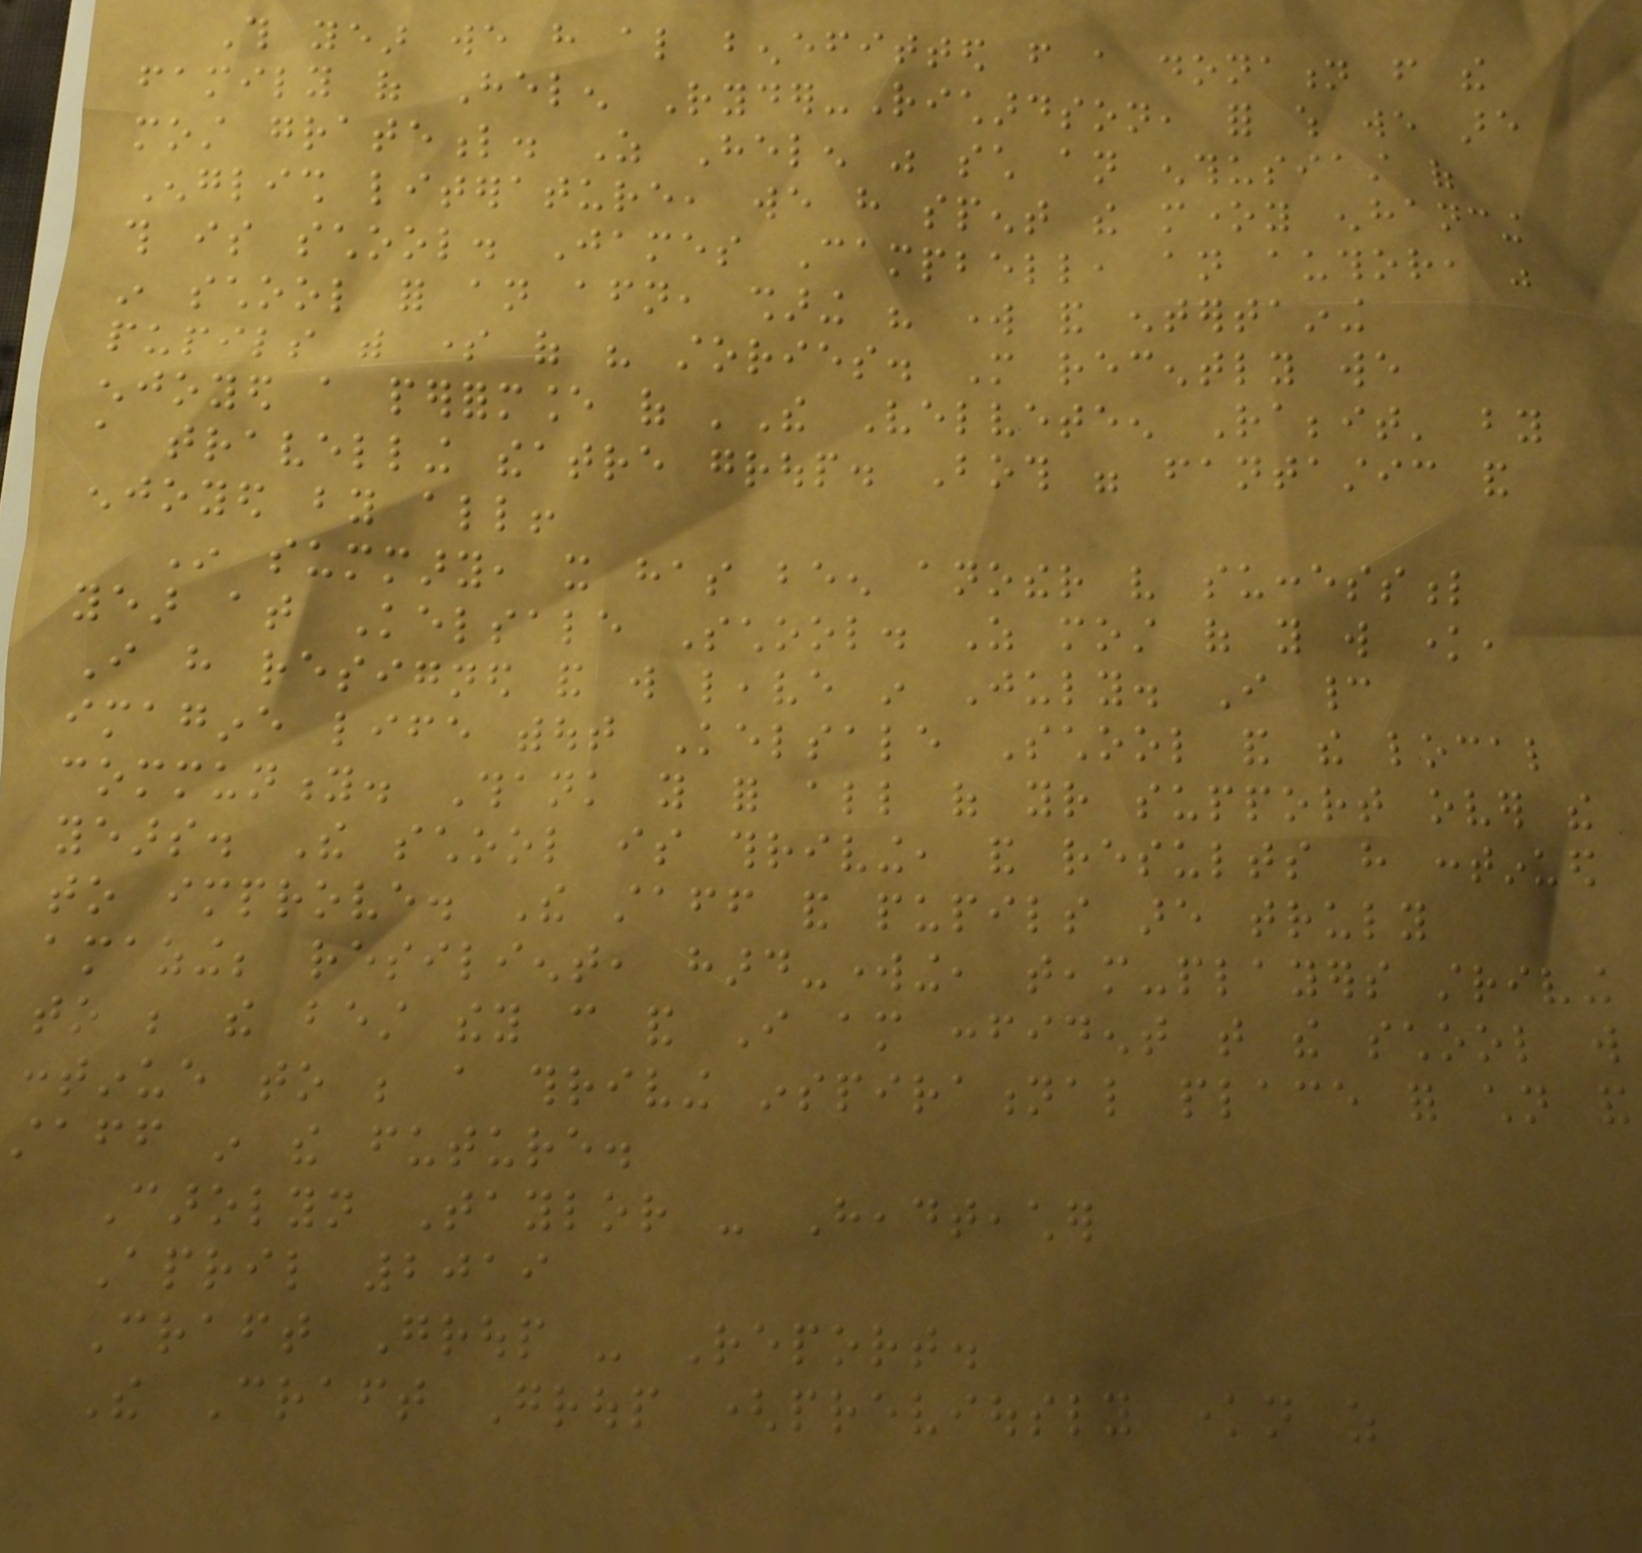This year we have also benefitted from a donation from the
family of Helen Ryder-Richardson, for which we are
most grateful. As Helen was such an enthusiast of
English literature, we have spent the money enhancing
this is school. James Campbell, an author, was
in school for an afternoon, sharing his work and entertaining
pupils with some of his stories. More recently we
enjoyed a performance of 'The Velveteen Rabbit' by
a travelling theatre group. Both were fantastic and
enjoyed by all!
In summary, it has been another very successful
year at Kelsale School. As most of you will know,
I have resigned and will leave in July. I cannot
imagine life without Kelsale School and the local
community. Thank you for all of your support over the
years. The school is thriving, and results have continued
to improve. The staff and pupils are truly
amazing; resilient, hard-working, team-players striving
to be the best they can and I am confident that the school will
continue to be a thriving inspirational place for children and
staff in the future.
Carolyn Taylor - Headteacher
April 2019
Craft Group - Report.
The Craft Group (previously known as
